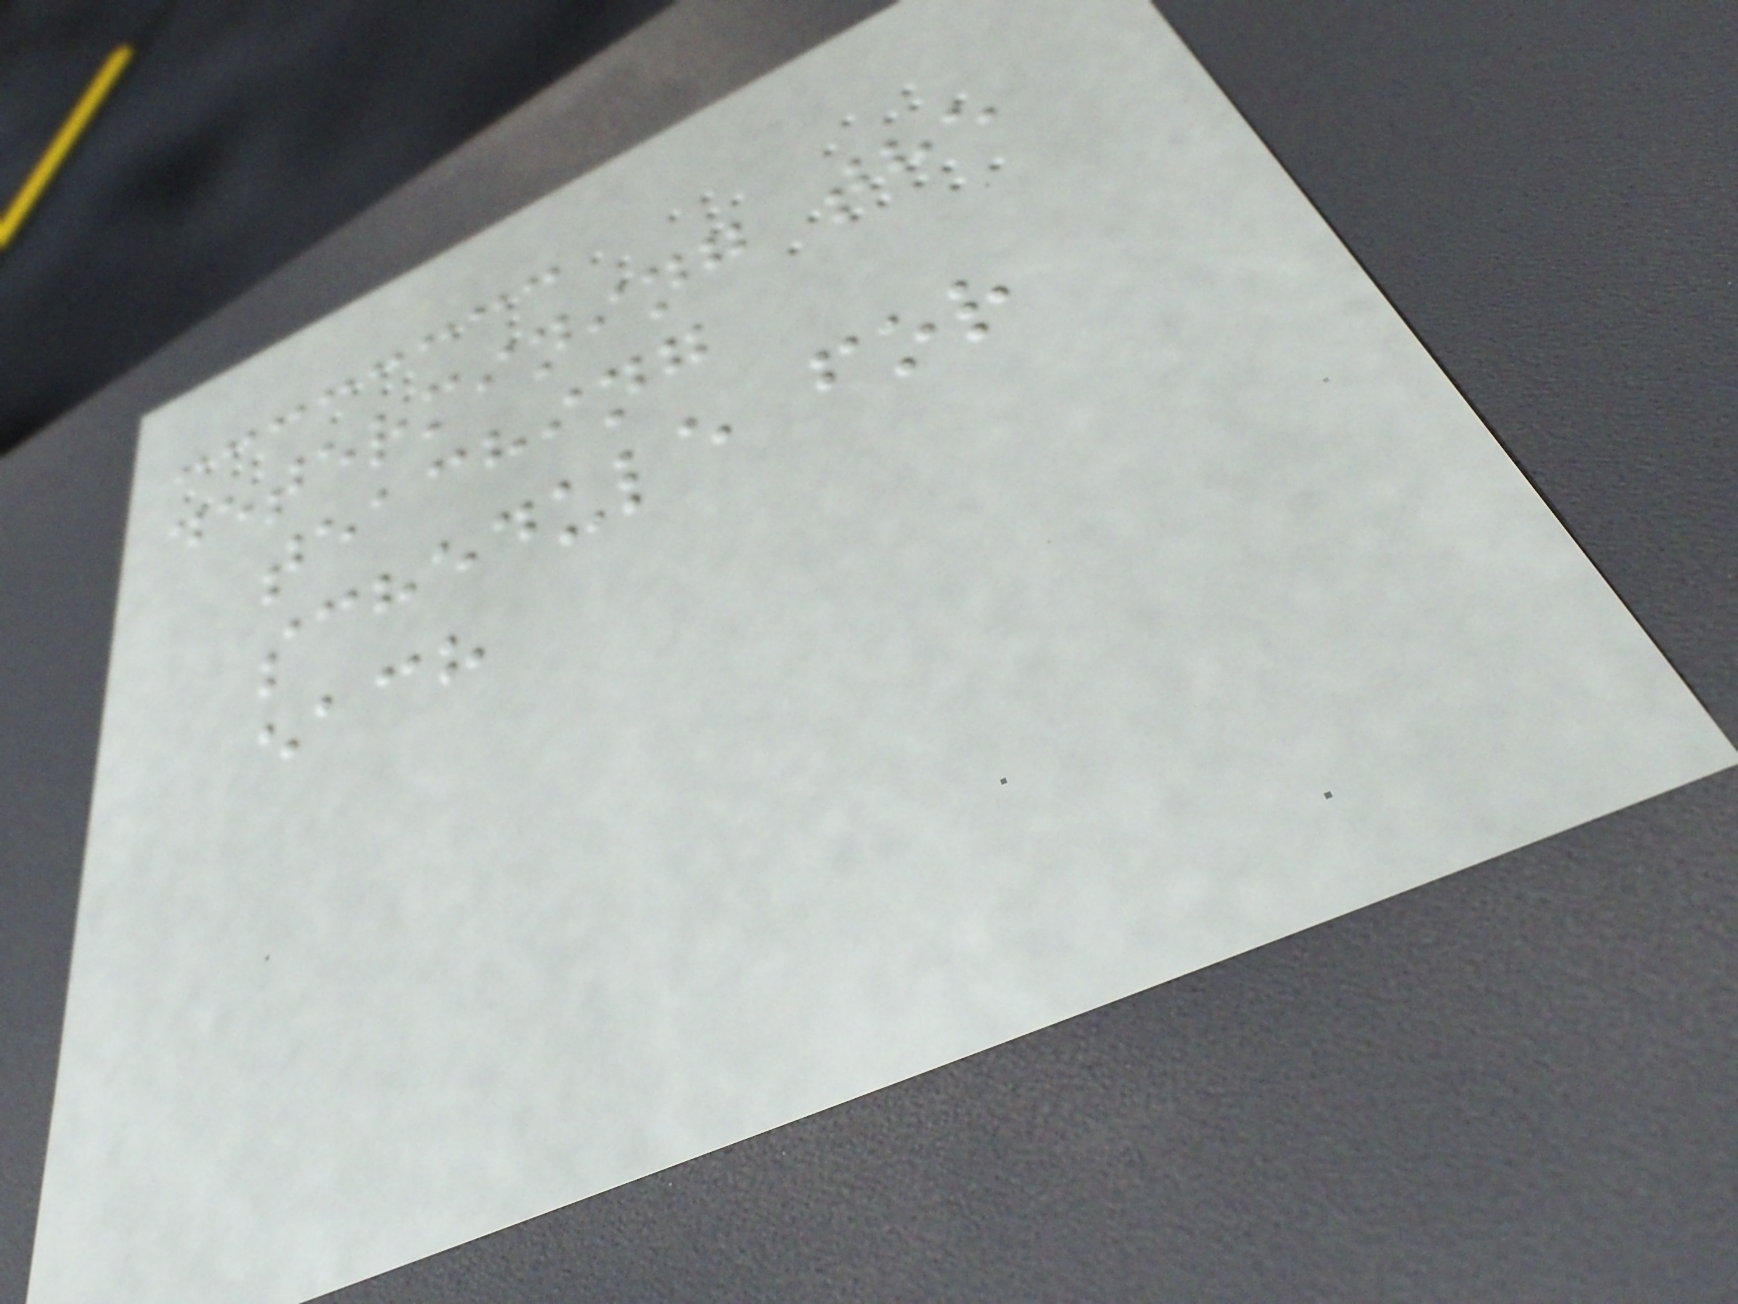determining the
teaching
schedule for
each
